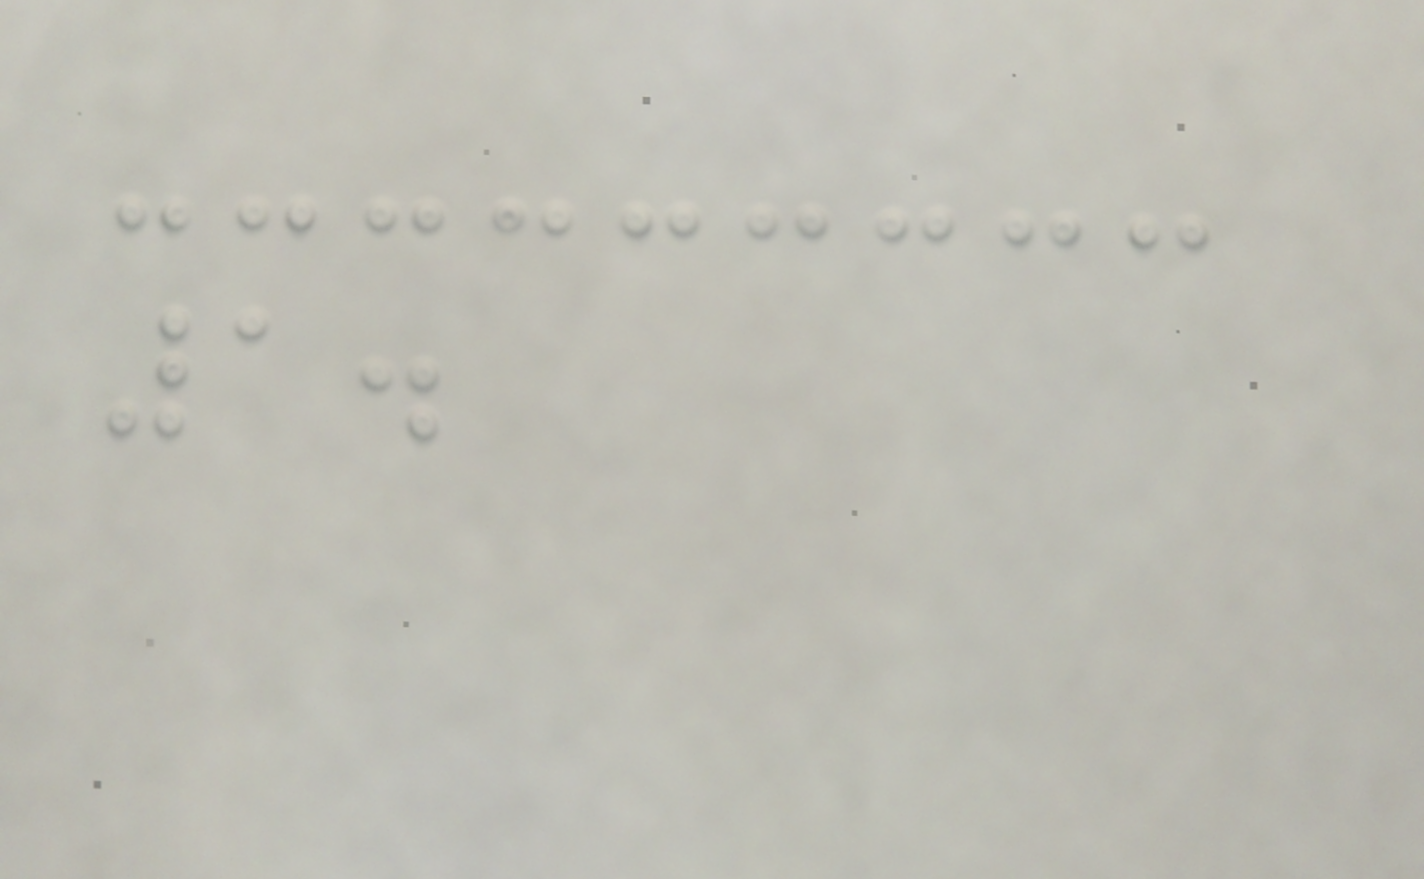1.
